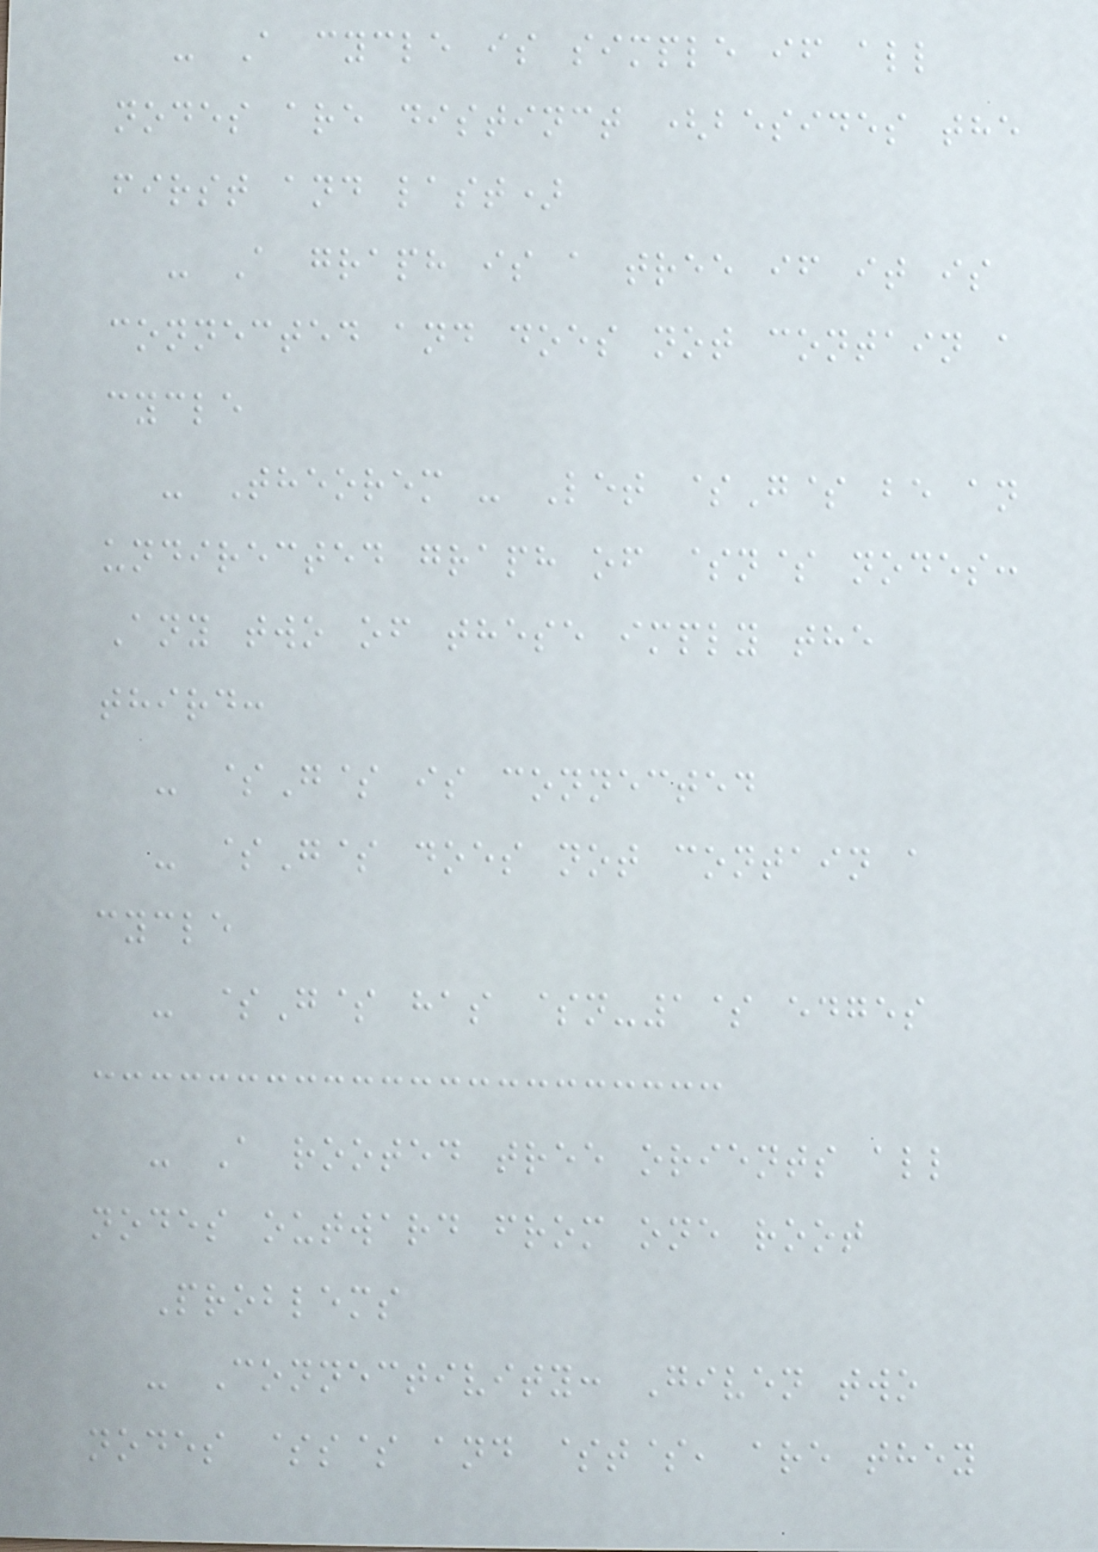- A cycle is simple if all
nodes are distinct (besides the
first and last)
- A graph is a tree if it is
connected and does not contain a
cycle
- Theorem - Let $G$ be an
undirected graph of $n$ nodes:
Any two of these imply the
third:
- $G$ is connected
- $G$ does not contain a
cycle
- $G$ has $n-1$ edges
- A rooted tree orients all
nodes outward from one root
Problems
- Connectivity: Given two
nodes $s$ and $t$, are they
